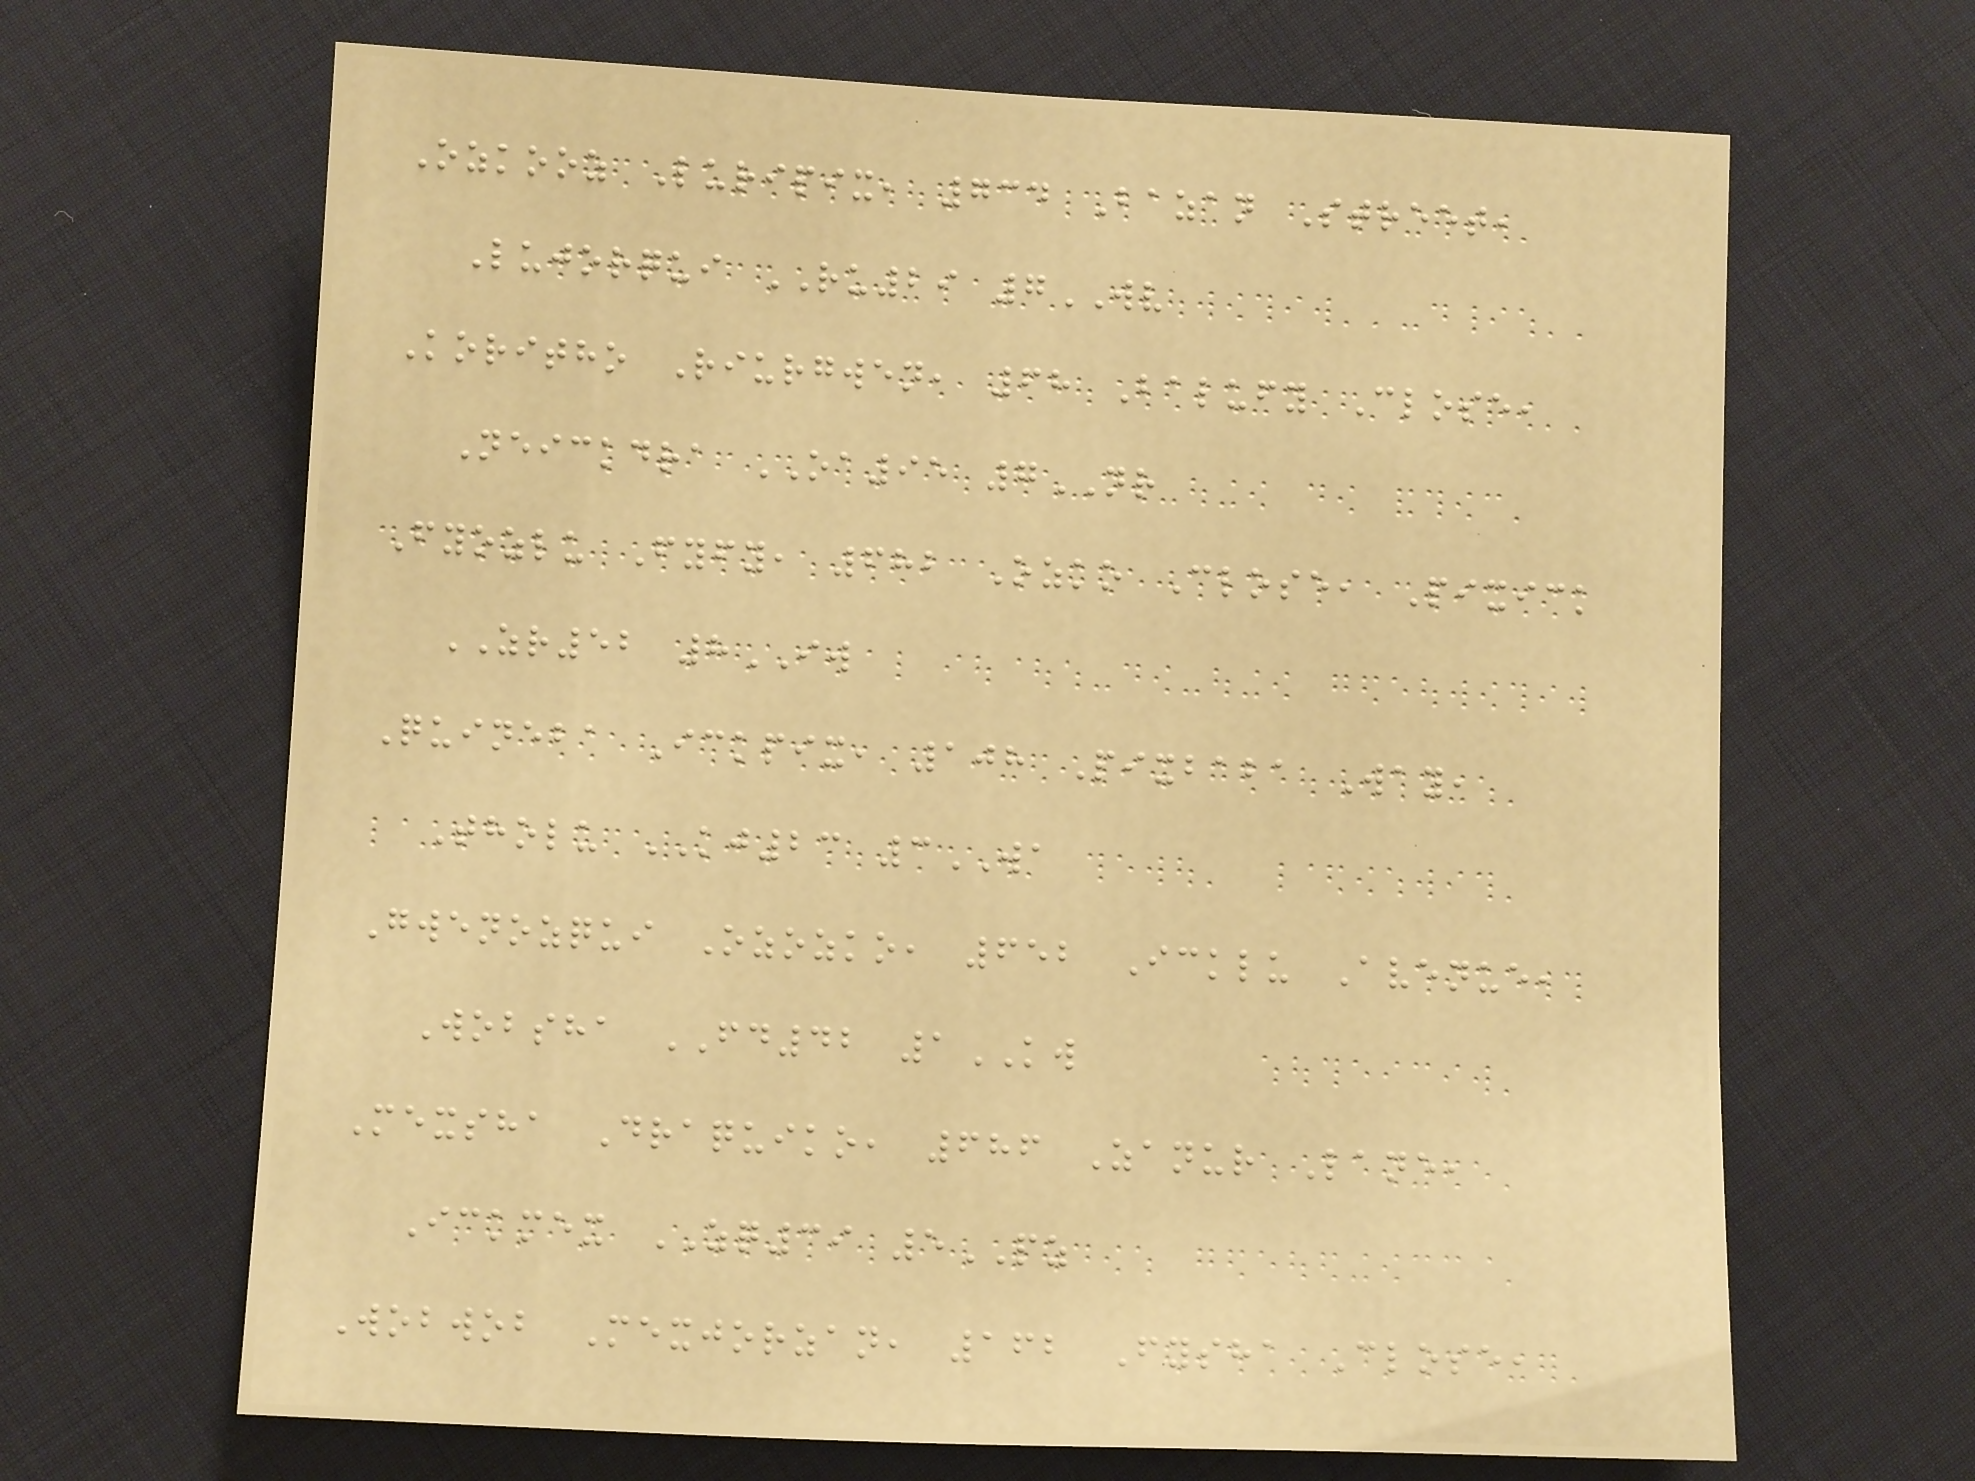Ozkooz Luripix, 734 Bazan Street,
Lujorqui RU29 7WV
Koritho Riurgwen, 68 Balufy Close,
Neickdra OA95 7NR
Fyozlu Fyfy, 682 Ozko Close, Pixick
ZR52 8IW
Quineba Ickpix, 108 Pixbaba Way,
Tholu KJ23 3WA
Gwenozqui Ozozko, 652 Icklu Avenue,
Wobsha FD42 1KW
Mexsha Draquiko, 686 Zanur Lane,
Ickmex ZQ39 5PZ
Wobwob Mexjorzan, 162 Fysha Close,
